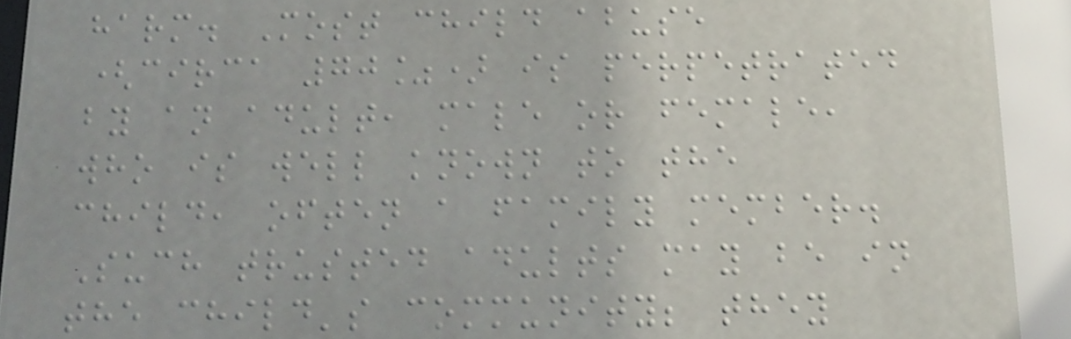harm. Most child abuse
(circa 70%) is perpetrated
by an adult, male or female,
who is well known to the
child, often a family member.
Such trusted adults may be in
the child's community; they
